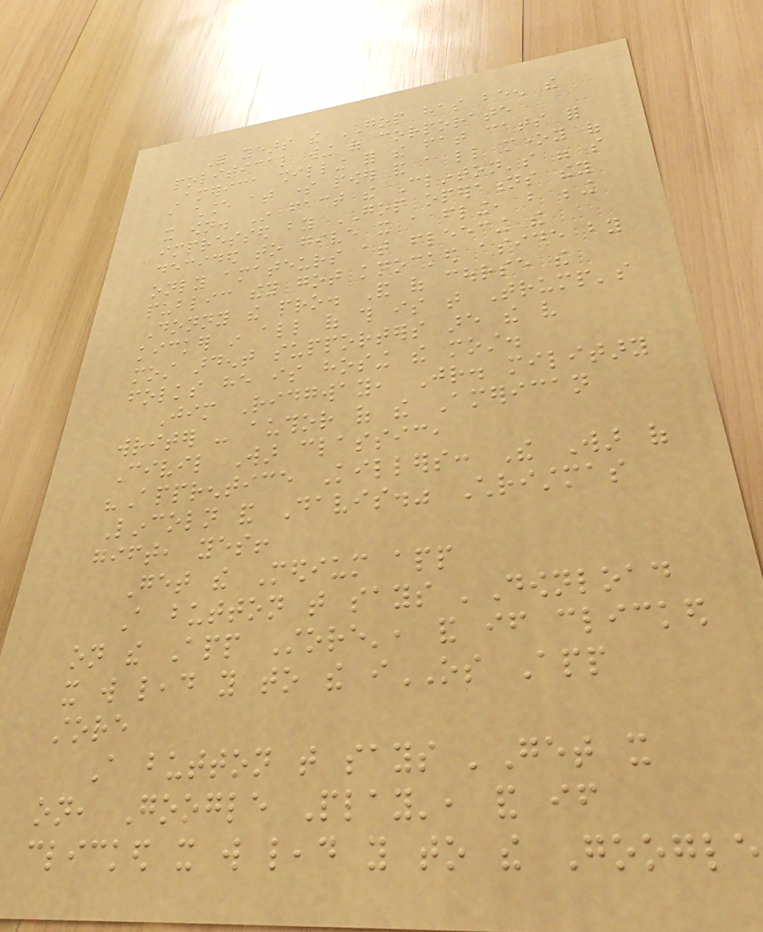For years the GOP has been the
political wing of corporate
America shilling for the fat cats for
a chance at some power and a little money of
it own. In fact the Clinton's were so
impressed by GOP operations they
decided to give it a fling, but being
only amateurs at fleecing the
public they got knocked aside by
Donny the pro. And of course the
kicker in all of this is that Trump's
most ardent supporters are the very
folks he is hosing the most.
Jim Ridgway, Jr. military
writer - author of the American
Civil War classic,
"Apprentice Killers: The War of
Lincoln and Davis." Christmas
gift, yes!
Get the Medium app
A button that says 'Download
on the App Store', and if clicked
it will lead you to the iOS App
store
A button that says 'Get it
on, Google Play', and if
clicked it will lead you to the Google
